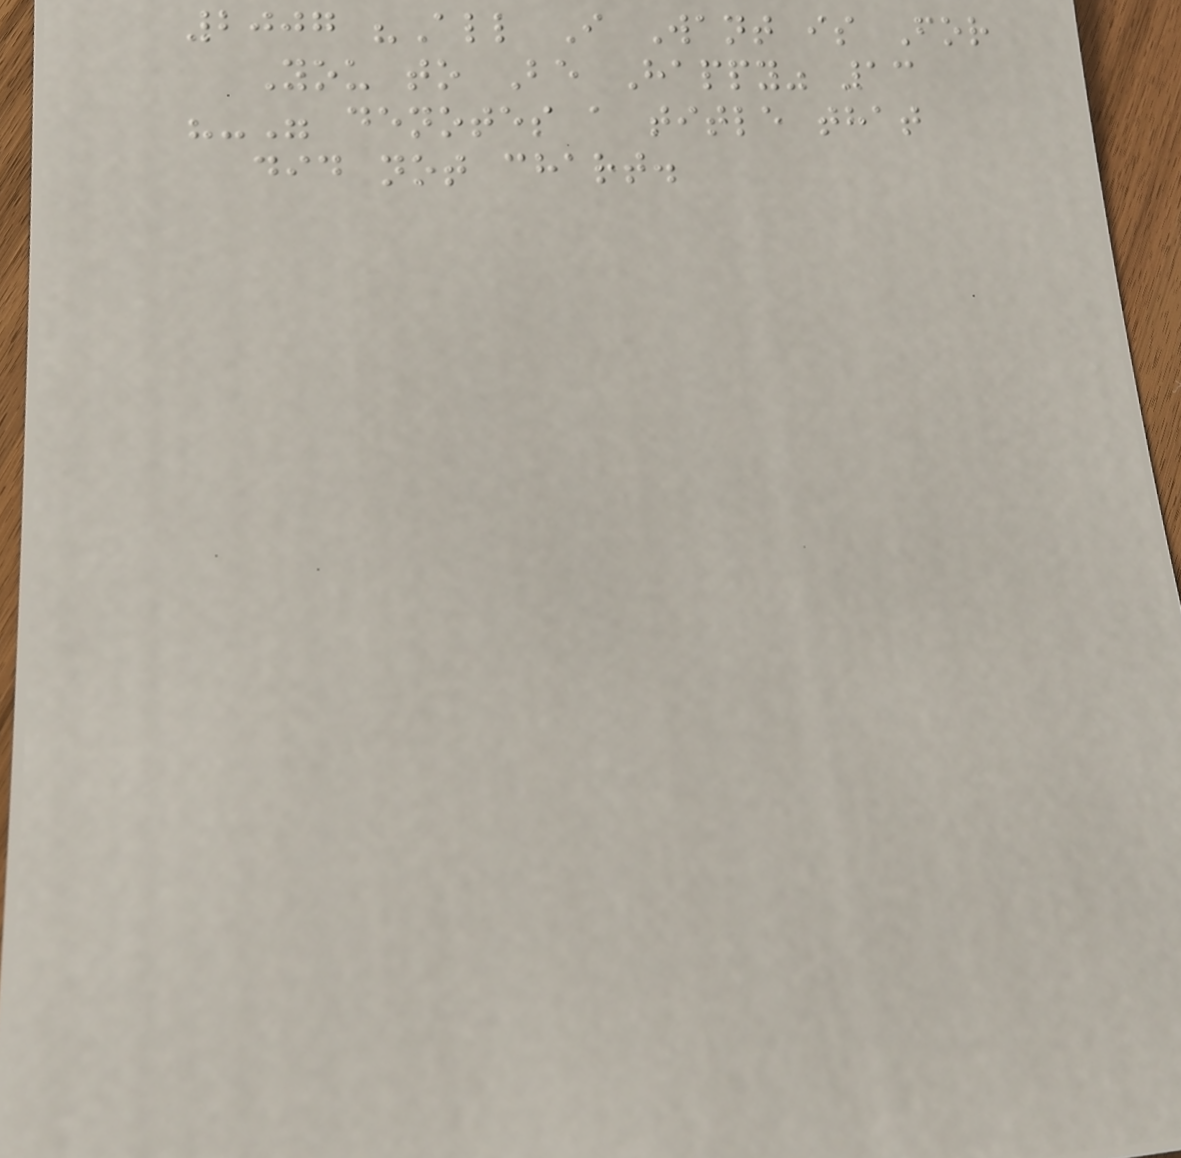2007 "All I Want is For
You to Be Happy" 13
"-" denotes a title that
did not chart.
